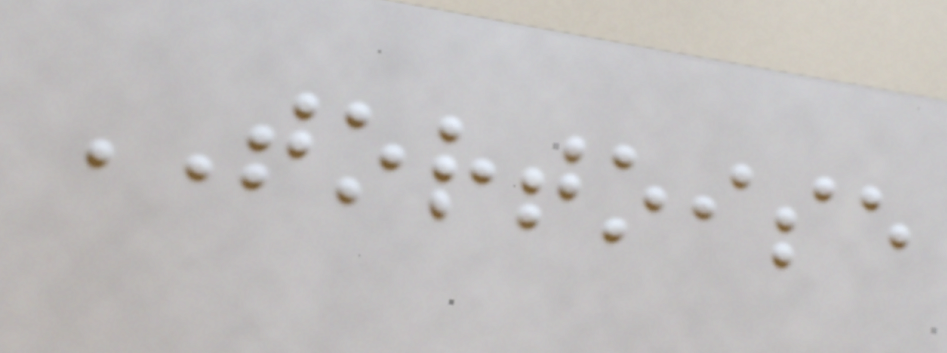TORTOISE
